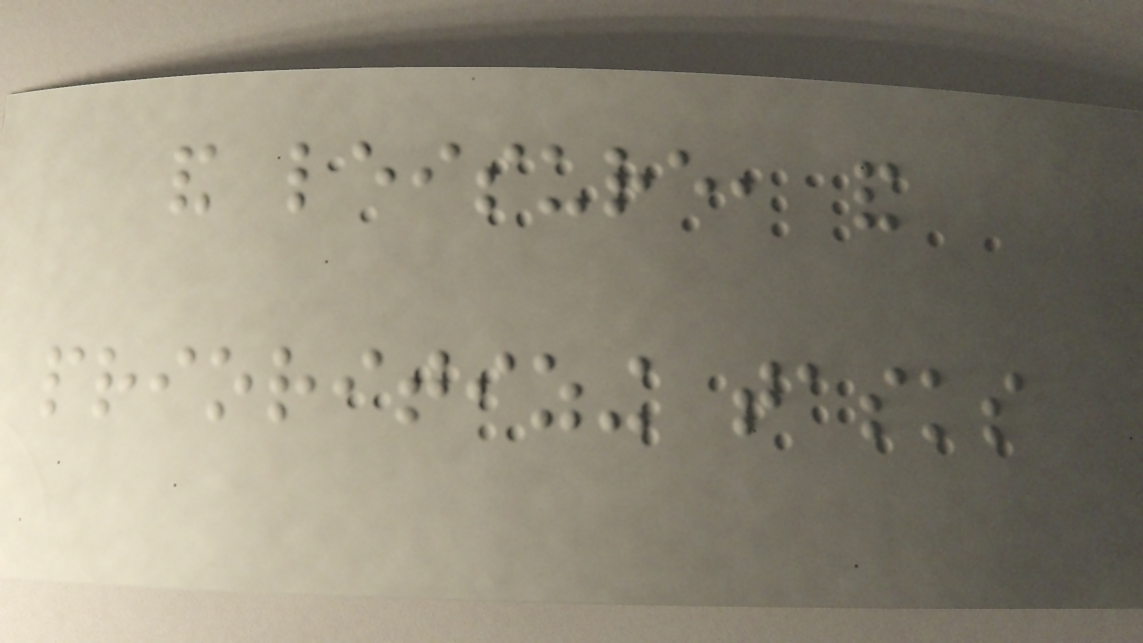and leisure, and
prioritizing tasks
